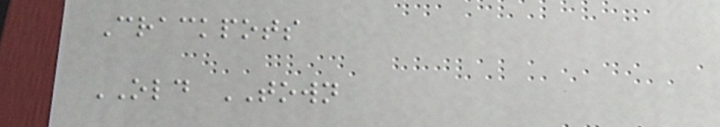Crackpots
OLD TOWN
